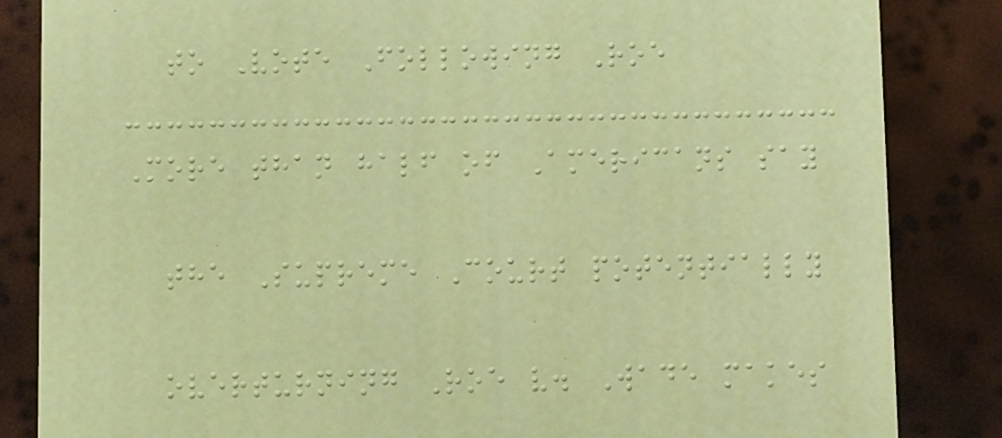to Vote Following Roe
More than half of Americans say
the Supreme Court potentially
overturning Roe v. Wade makes
